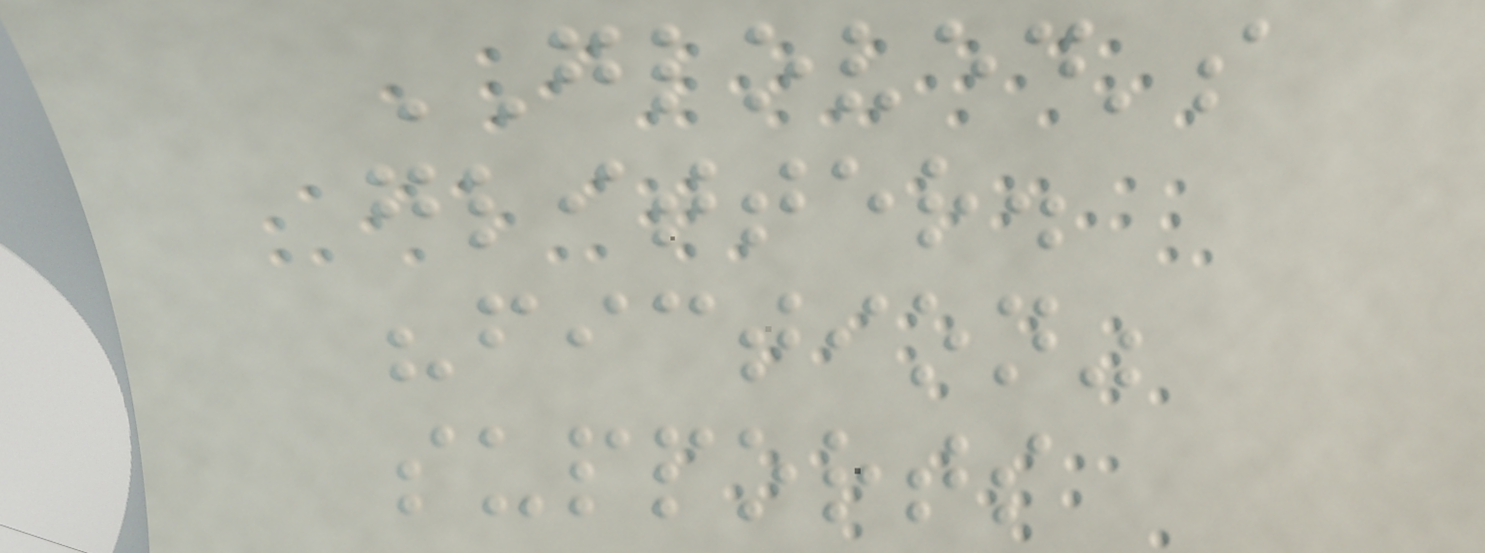GLOVED's
glitter.
"fiction"
supports
